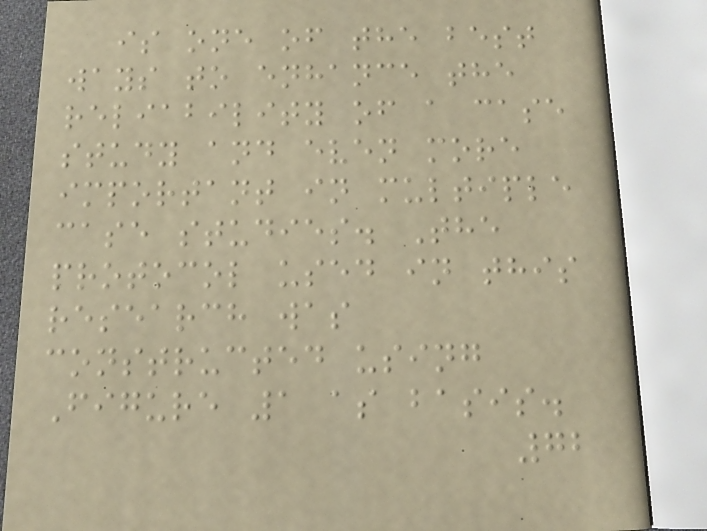is one of the best
ways to enhance the
reliability of a case
study and even more
important in multiple
case studies. The
protocol used in this
research was
constructed using
Figure 1 as basis.
72
